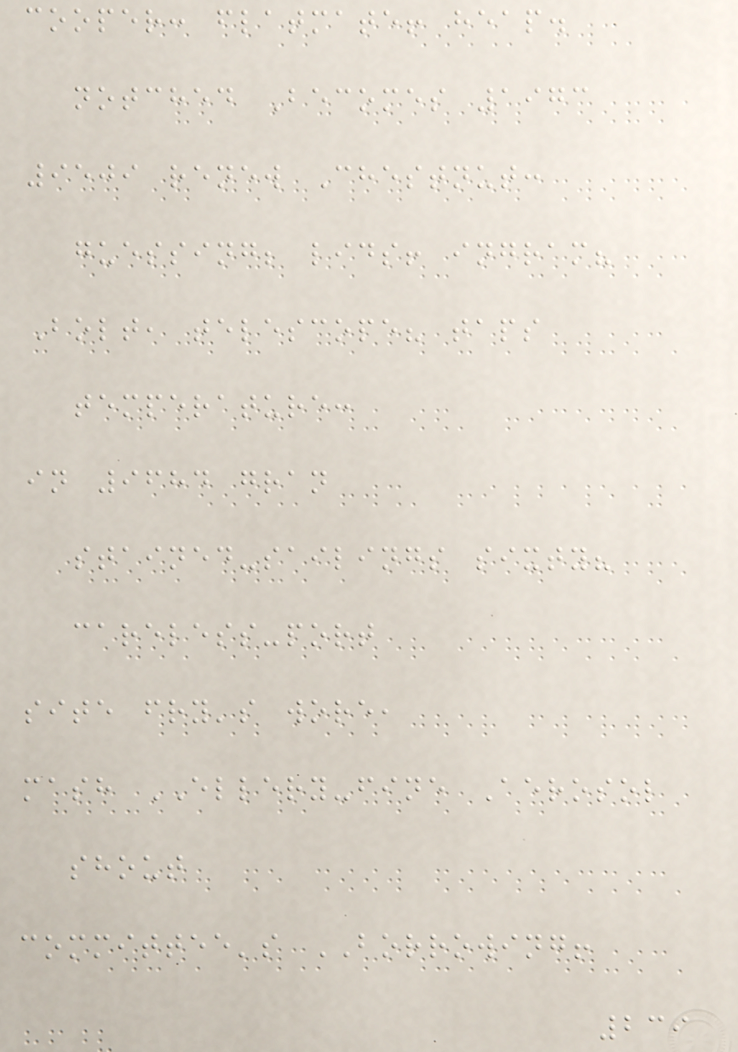cooper: flatmate! heap.
notched Becomes 1973
9509 renew Chestnut:
guessing; lids! ingram?
Bolt, telescope? taps
temperature:
in 9684 gran
stained-sailings sixty?
careless-port
site fry's wore,
mash ELLERY-fine Aerosol
shout
committee's BORROWING!
239
